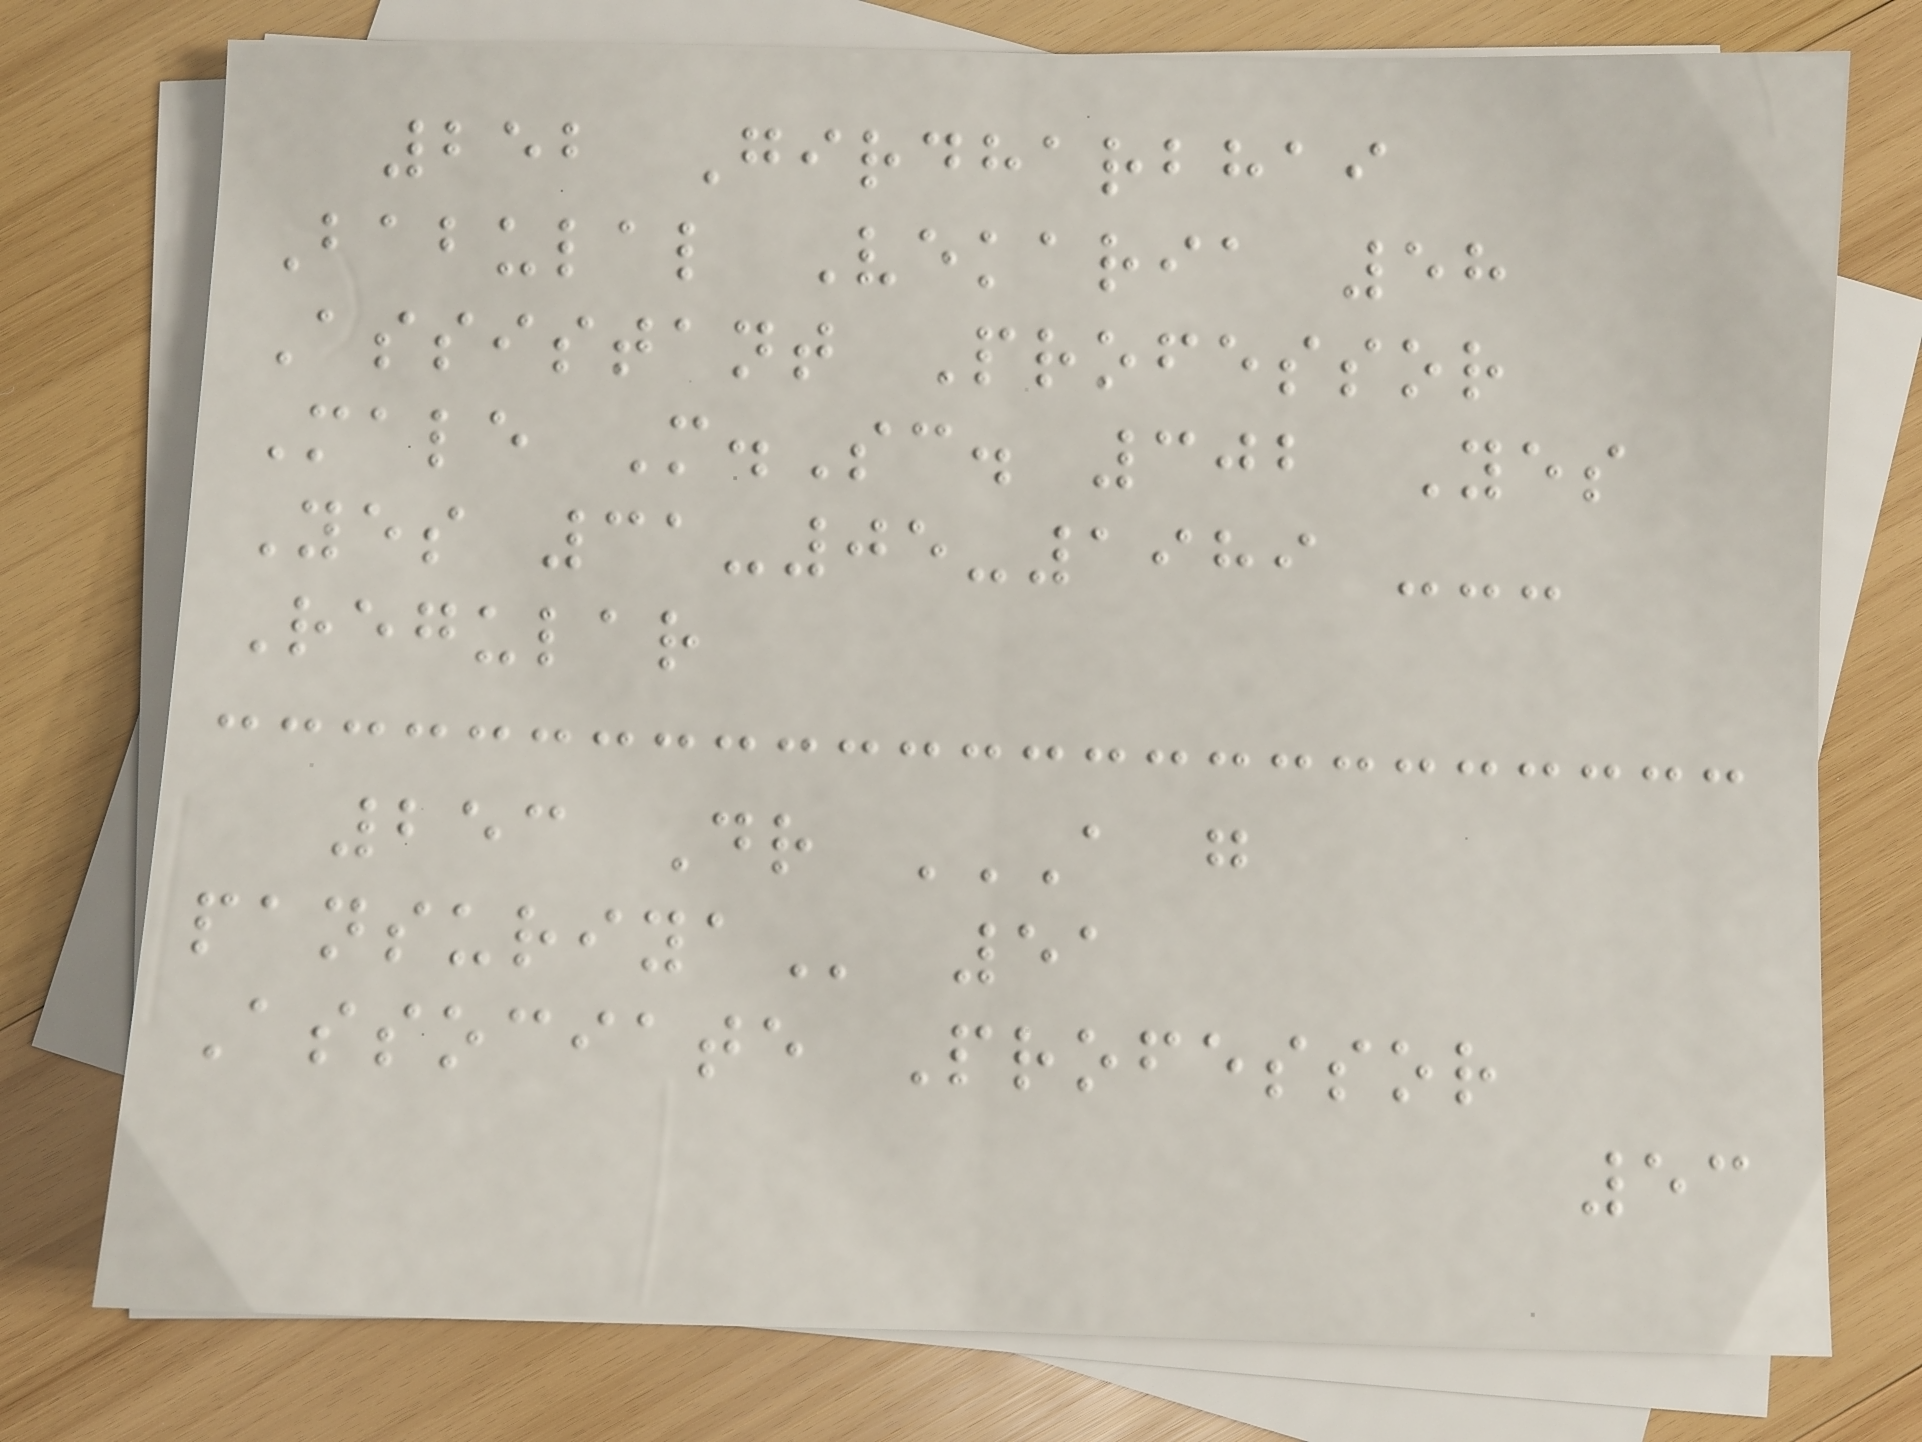252 Girdharbhai
Babulal Vekaria 58
Assistant Professor
Male M.Sc. 302 Yes
Yes 31-05-1989 ---
Regular
253 Dr A G
PANSURIYA 51
Associate Professor
53
